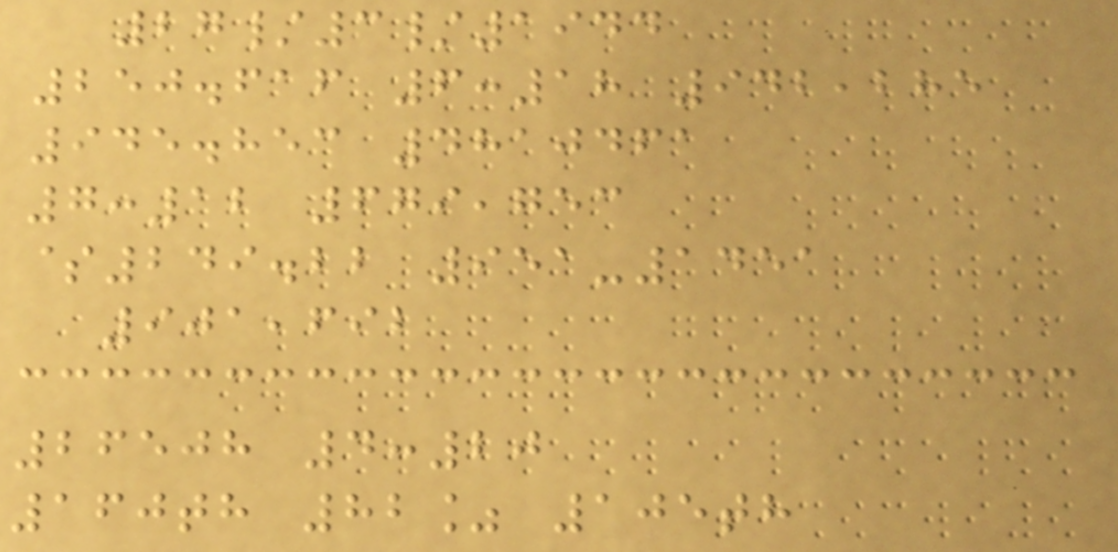27/3/1944
250.616 6:18 942,285
945.853 4810461
7:12 679,753
$249.22 951-1451
901,692
26508 4:20
160th 82% 105th
